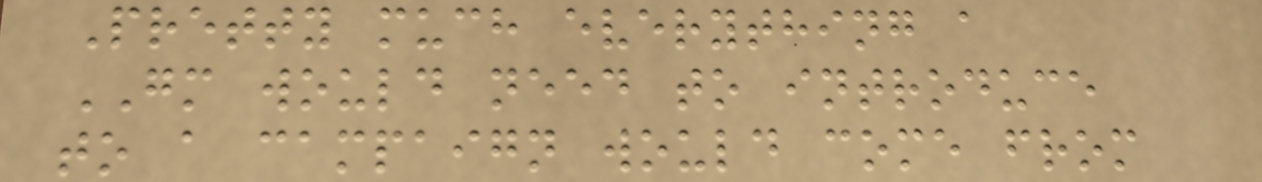Pretty much everything a
GM would need to introduce
to a campaign would come from
